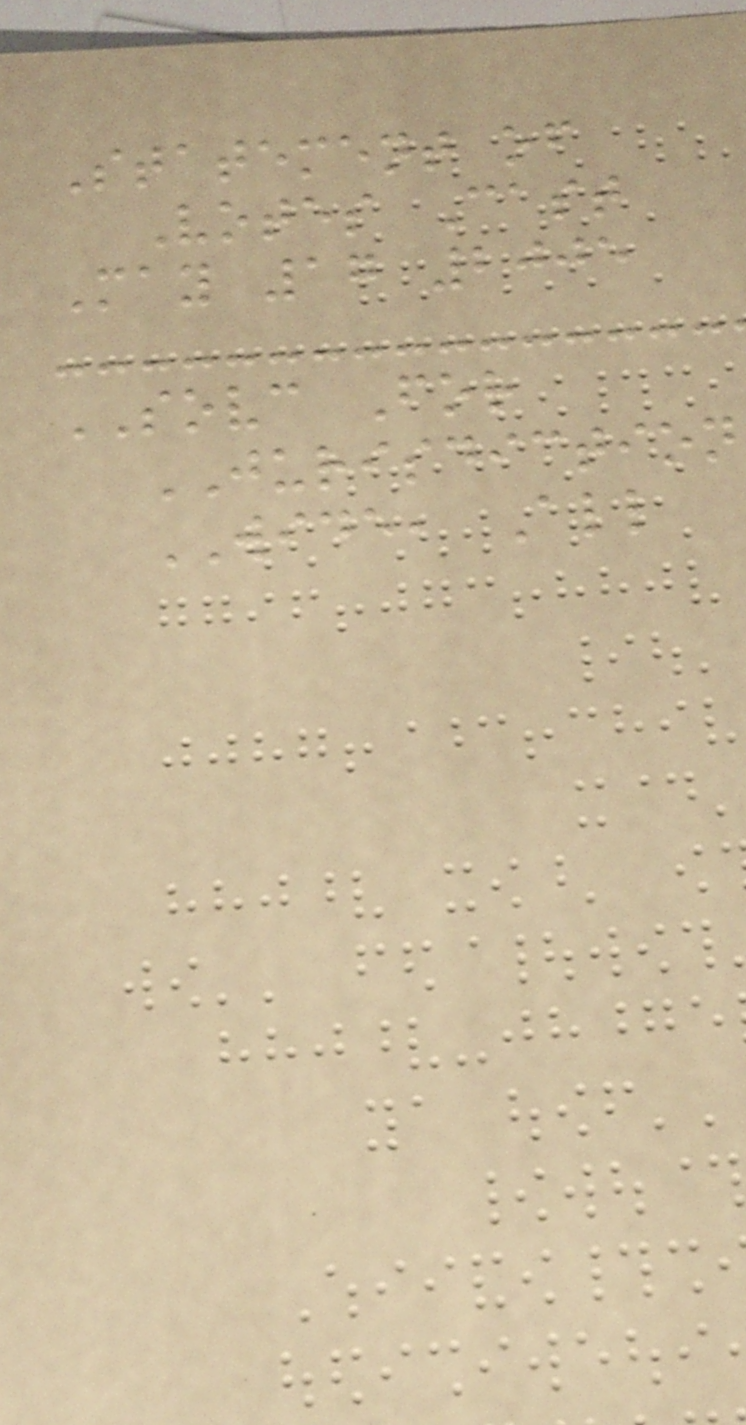Statement of
Votes Cast
May 17 2005
SOVC For
JURISDICTION
WIDE, All
